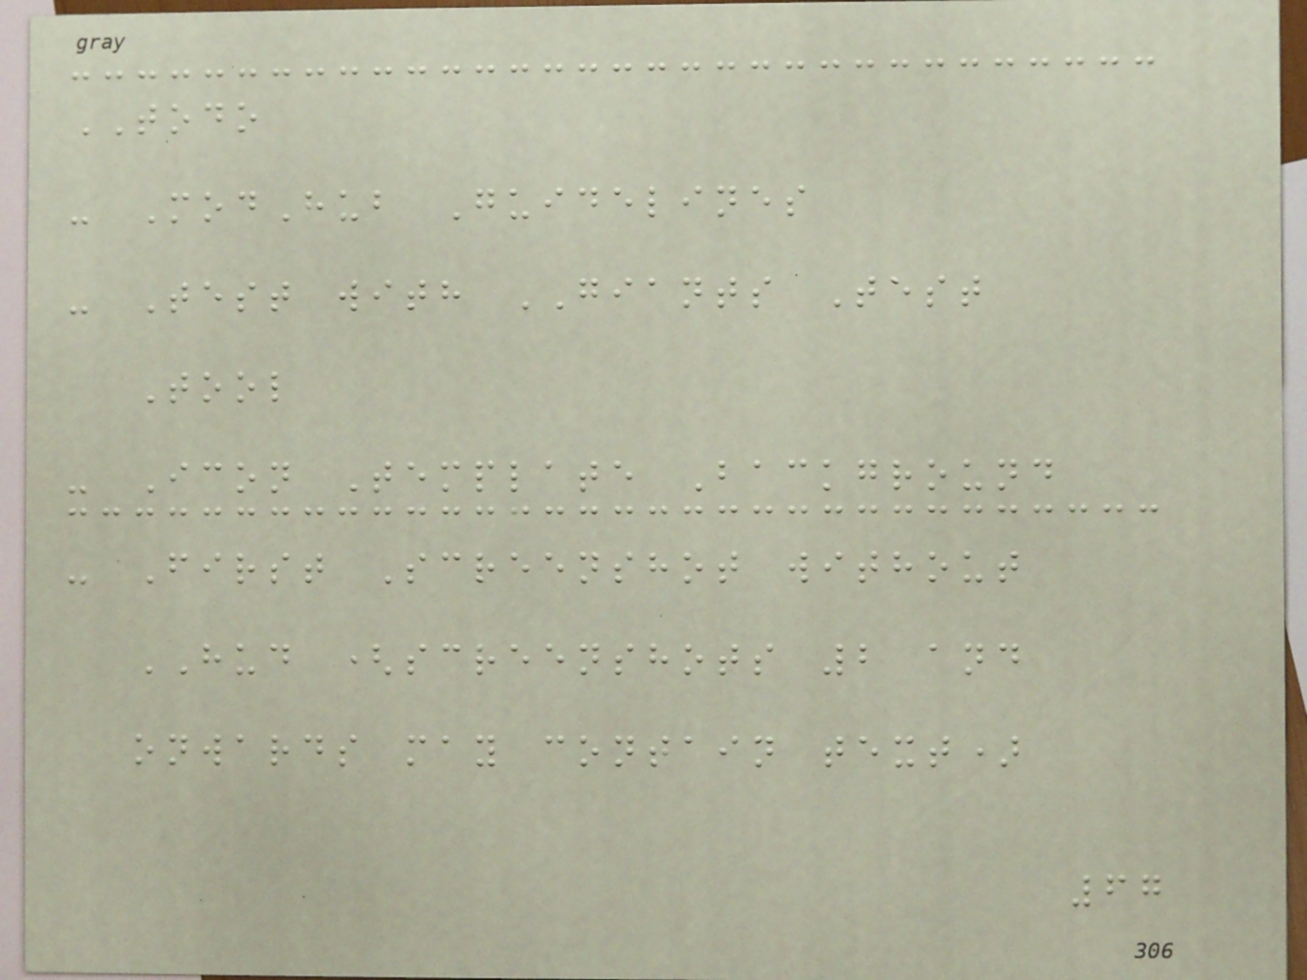TODO
- ModHub Guidelines
- Test with GIANTS Test
Tool
- Icon Template Background
- First Screenshot without
HUD (screenshots 2 and
onwards may contain text)
67
